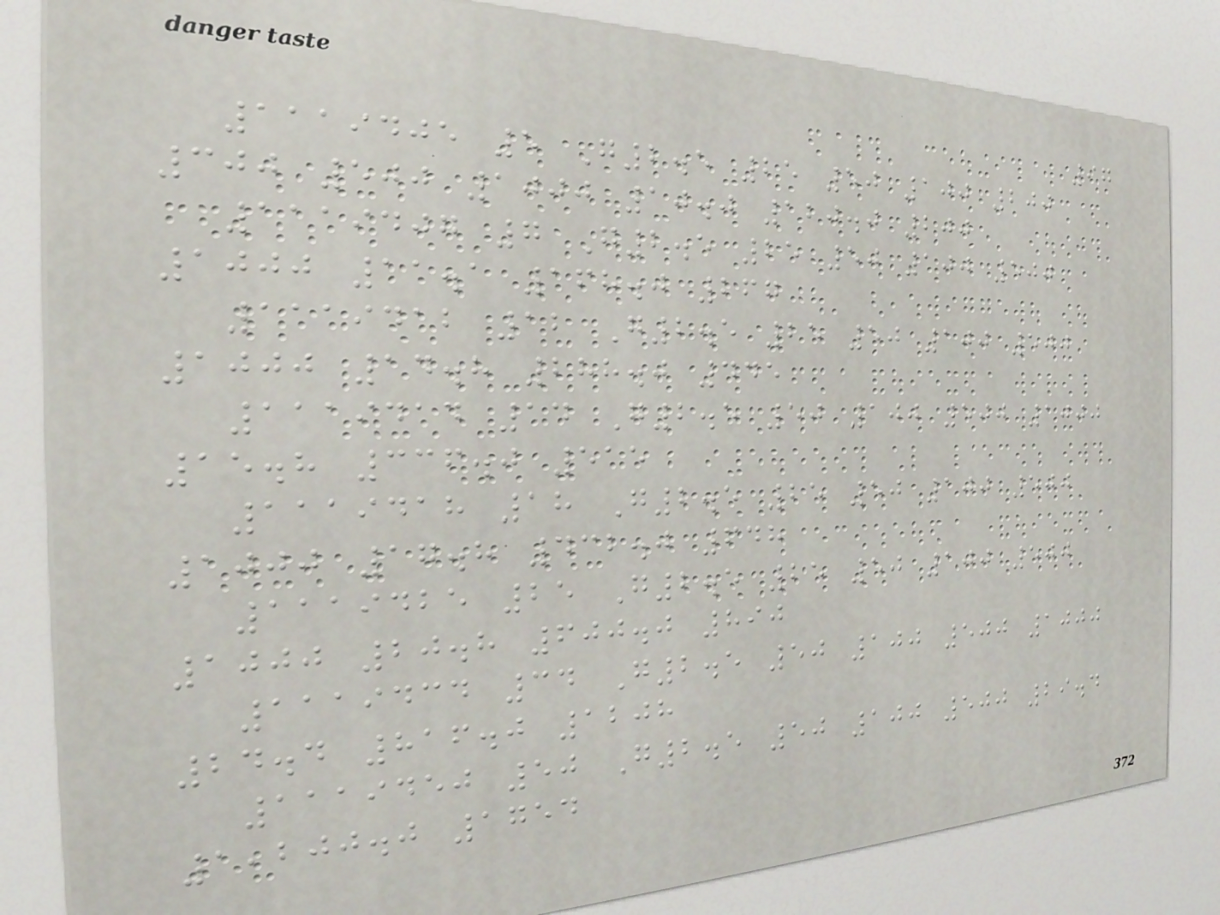97
1119405 5 G2.5 25 50 100 200
300 500 1000 10.0 120.0 200
1119407 7 G2.5 25 50 100 500
1000 11.1 168.0 267
1119412 12 G2.5 25 50 100 500
1000 14.8 288.0 445
1119414 14 G2.5 50 100 500 1000
15.8 336.0 515
1119418 18 G2.5 25 50 100 500
1000 17.8 432.0 648
1119425 25 G2.5 25 50 100 500
1000 20.8 600.0 890
1119434 34 G2.5 50 100 500 1000
24.4 816.0 1208
1119450 50 G2.5 50 100 500 29.4
1,200.0 1754
